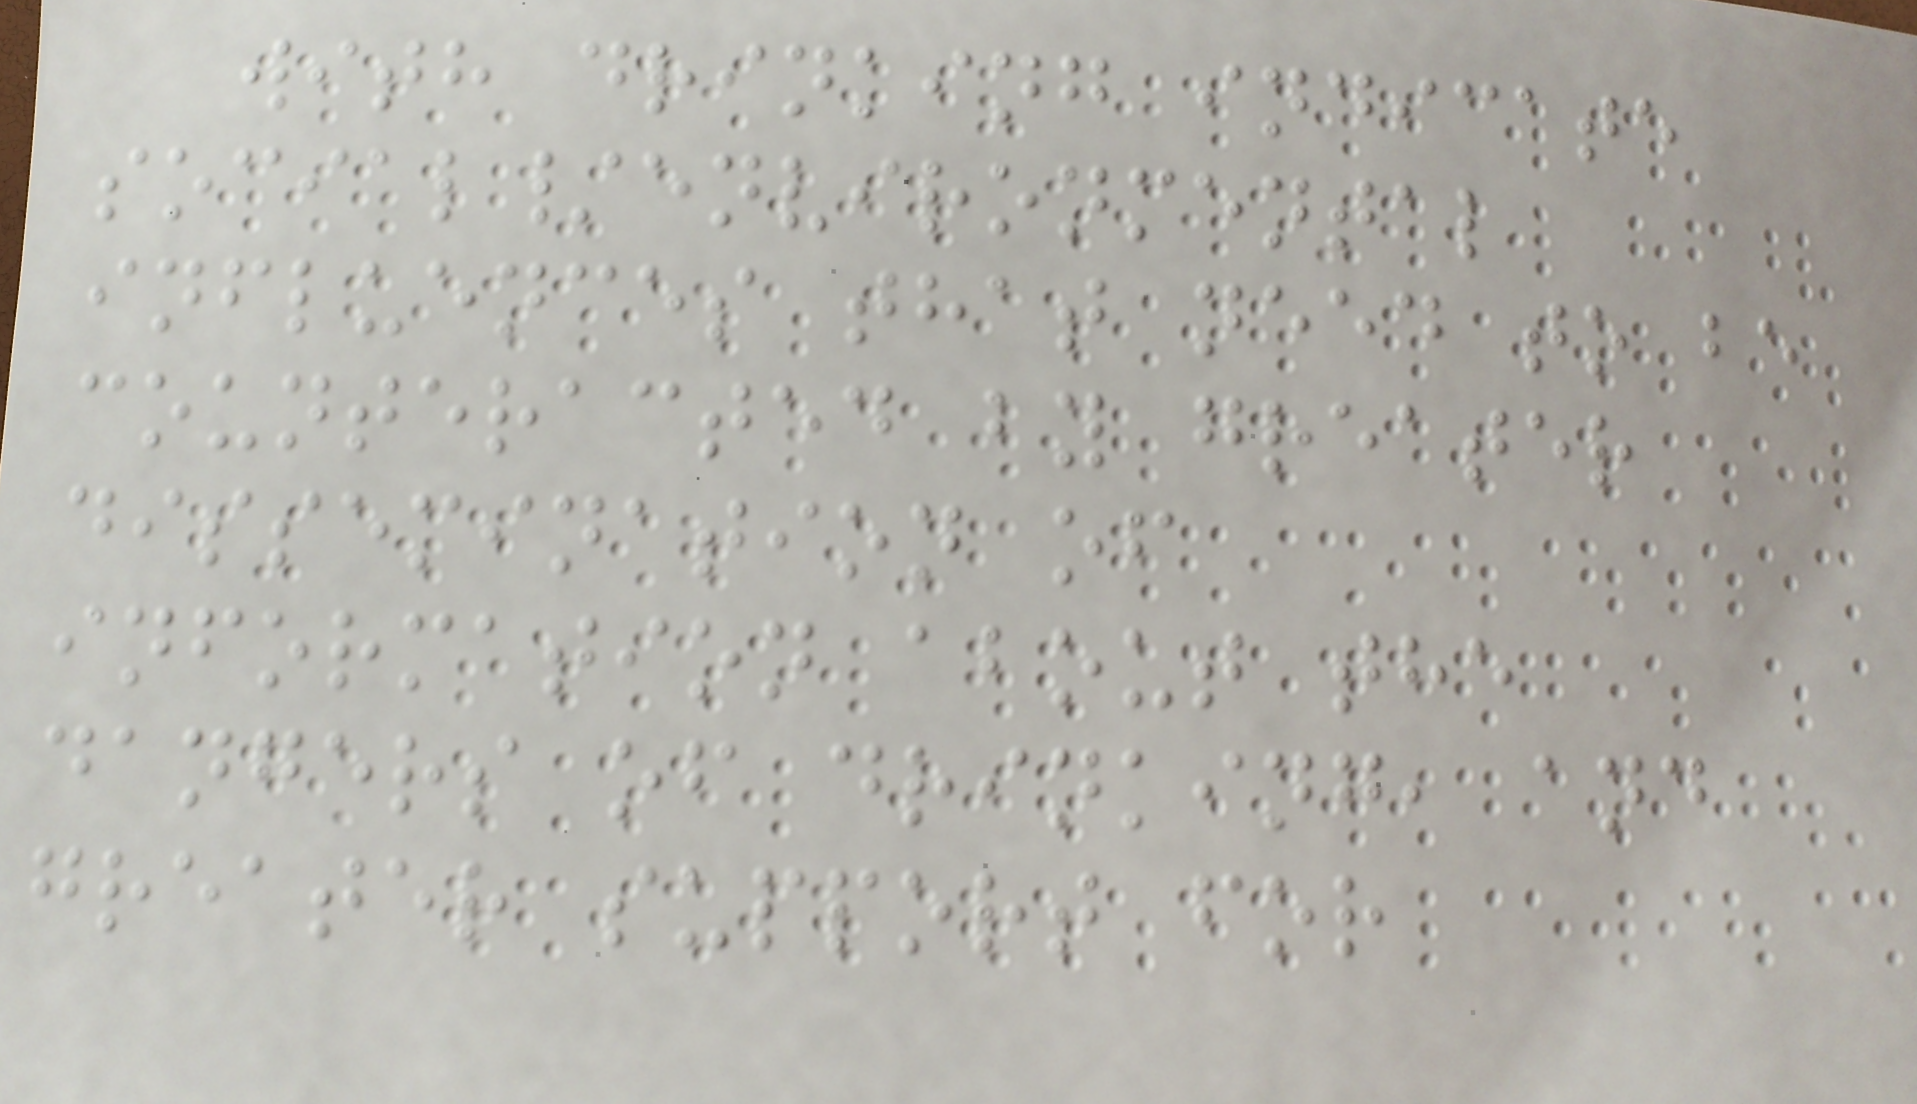with drinking indicate
social/environmental
influences that need to be
counteracted by greater
dissemination of
information about the
dangers of drinking, and
greater support for
